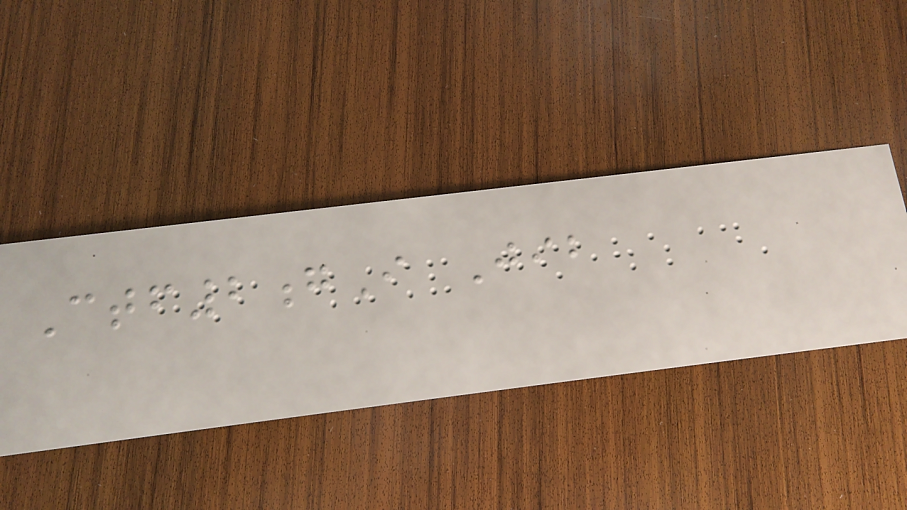Ctf2gI Jib
